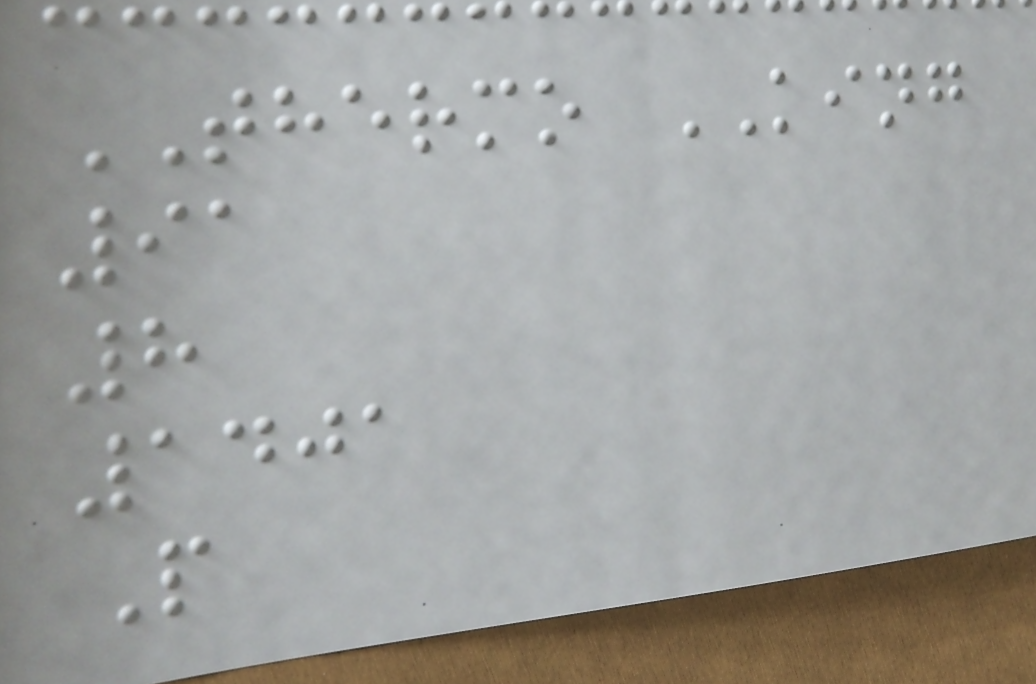THERMO KING
91
8
1401
P
